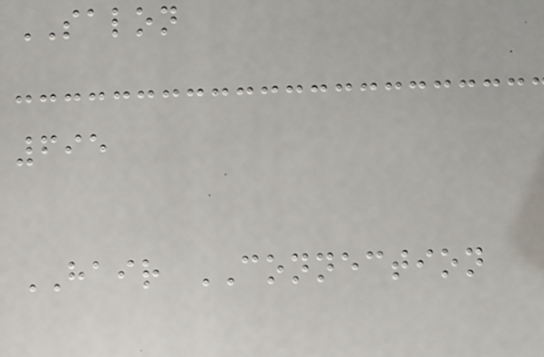SALON
695
HAIR CONNECTION
